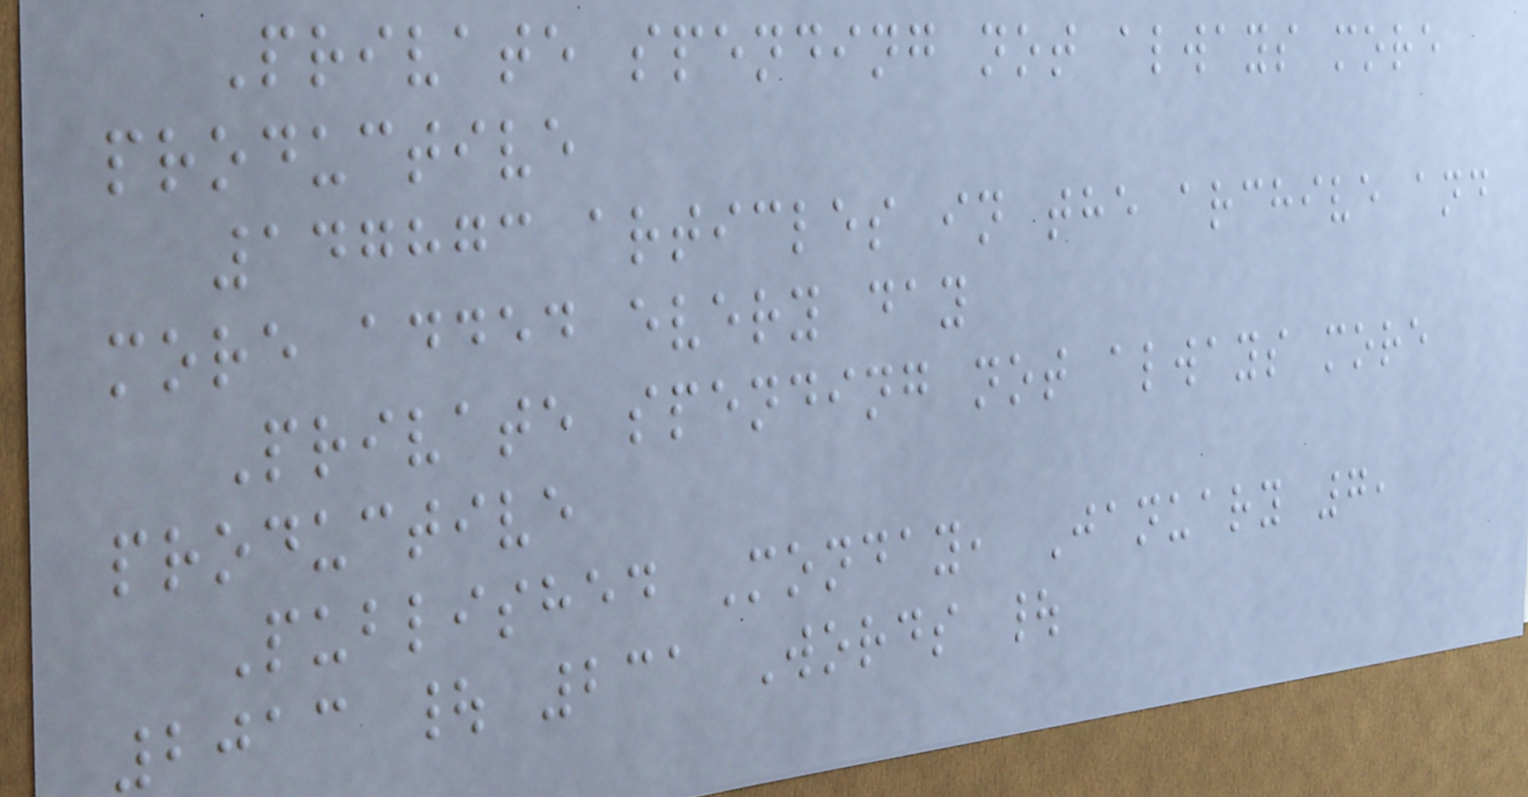Private spending not always more
productive
147873 articles in the archive and
more added every day
Private spending not always more
productive
Published Monday, January 7,
2013 | 231 Words |
